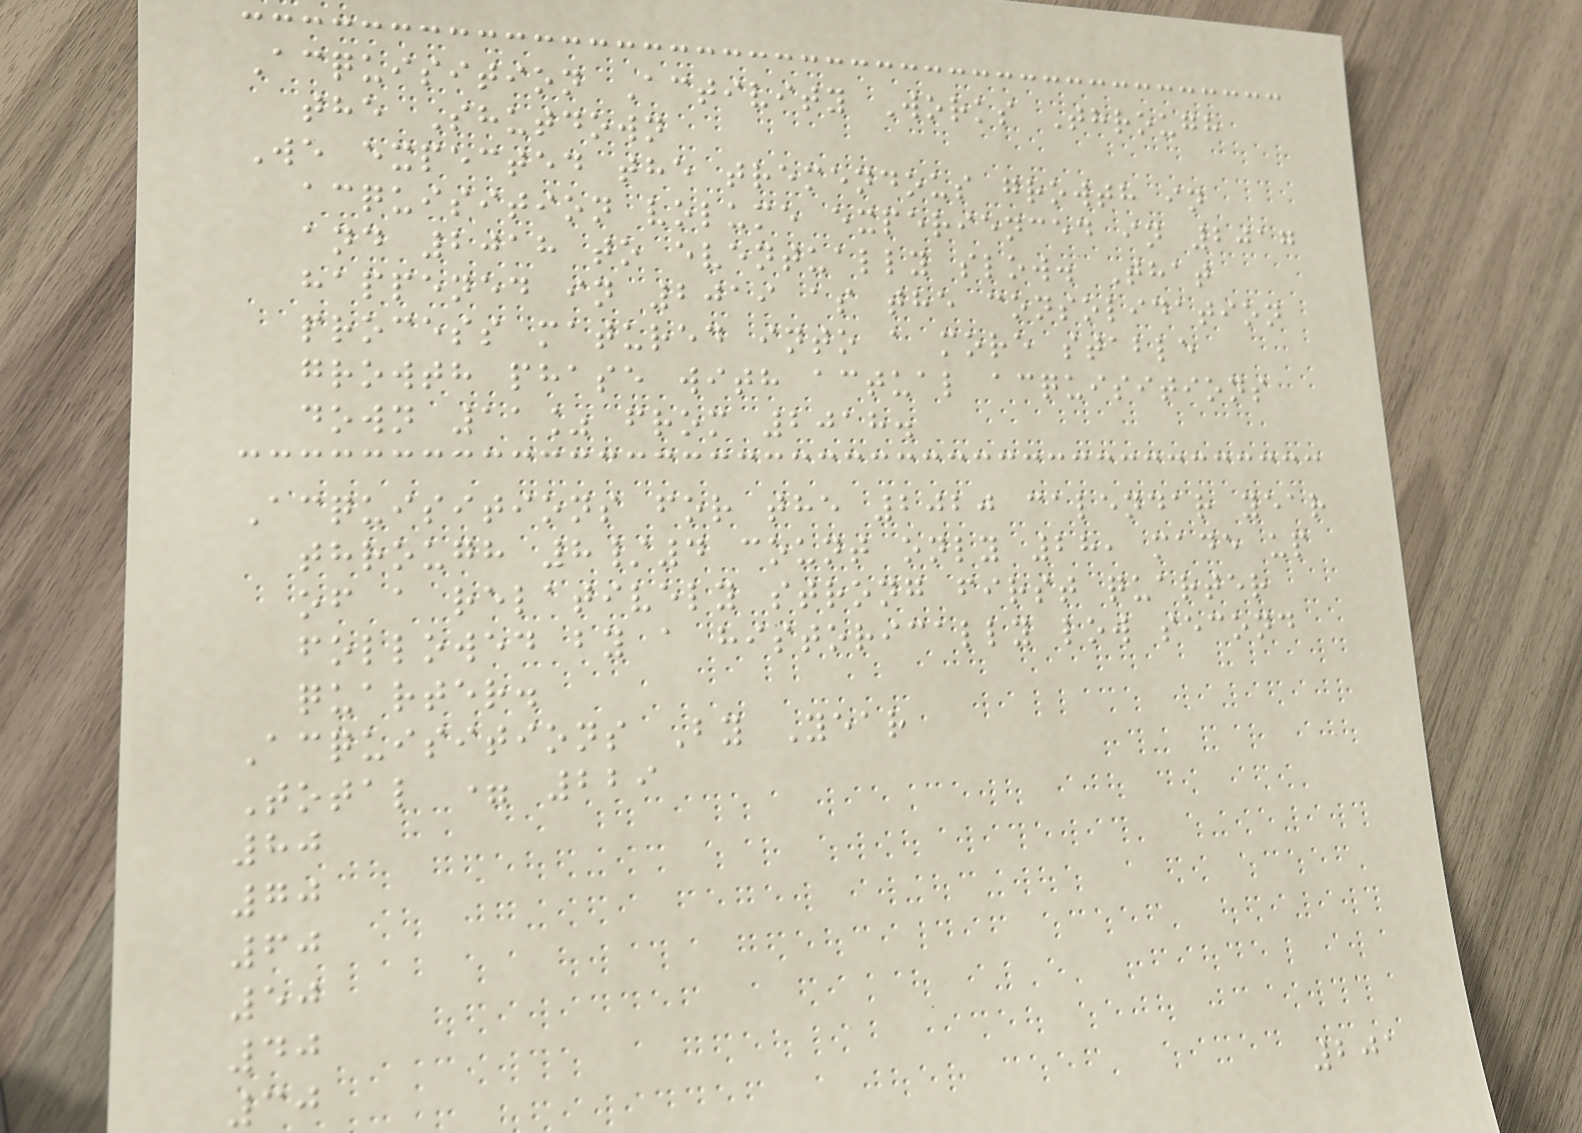Acquisition Activity Works Through
the Shutdown
We expected the tremendous growth in
acquisition volume experienced in 2017
and 2018 to eventually slow. That
happened in 2019 as the consolidation
process matured into a more stable
growth phase with actual acquisitions
down 11% from 2018.
Acquisitions for the 2020 calendar year
through 8/4 count only 28, made up
of a relatively strong first quarter
followed by a historically low second
quarter.
Acquisitions By Year
Total = 229
80
70
60
50
40
30
201
